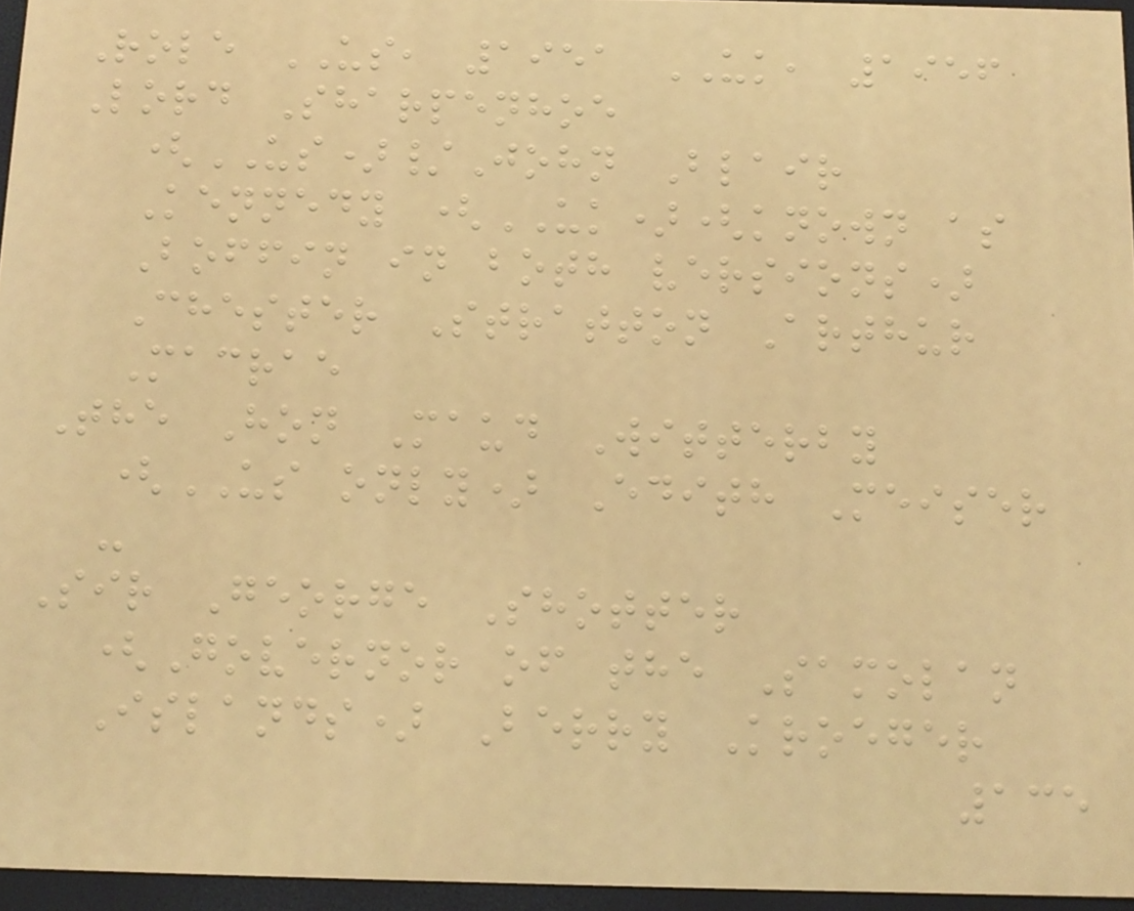Role US, 1951 UK, 1956
Lord Sharpenhoe
(US)/John Blair
Kennedy (UK)(known as
Boffin in both versions)
Chester Stratton Arthur
Macrae
The Hon Maud Witterby
(US only) Edith Meiser
-
Sir George Shotter
(Governor of the Samolan
Islands) Berry Kroeger
135
